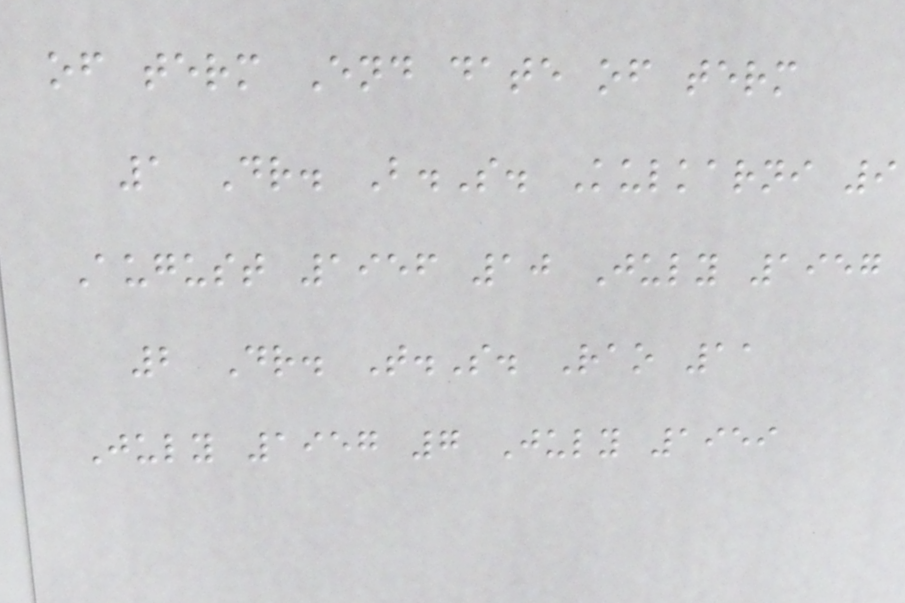of term End date of term
1 Dr. B.S. Kulkarni 9
August 1956 10 July 1957
2 Dr. T.S. Rao 11
July 1957 7 July 1959
